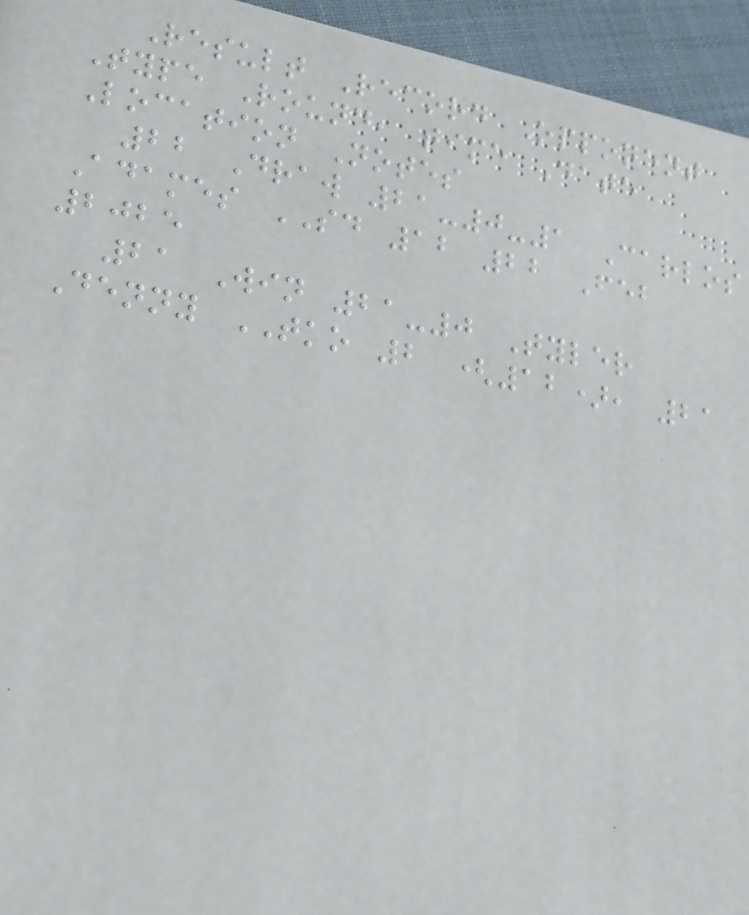Result Record Opponent
Type Round, time Date
Location Notes
22 Draw 21-0-1 Carlos
Adames SD 12 22 Feb
2025
21 Win 21-0 Tyler
Denny TKO 2 (12), 21
